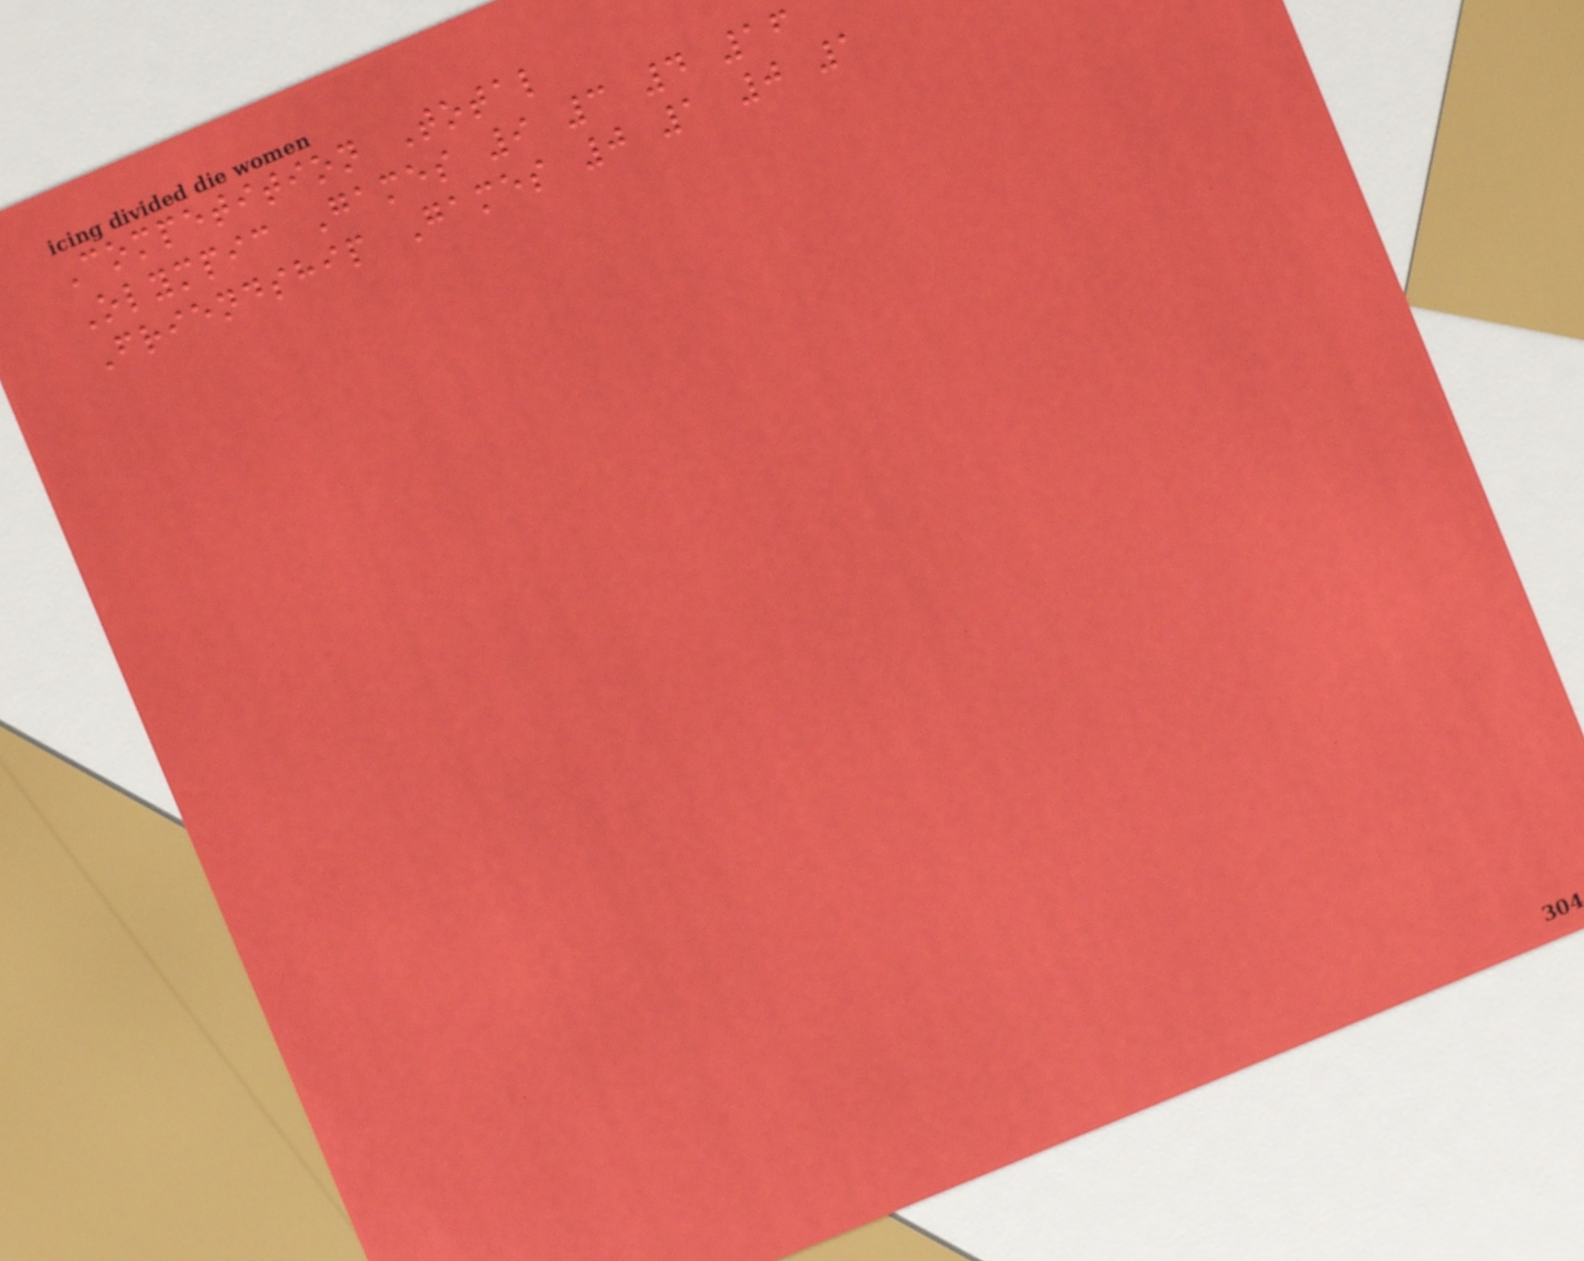Competition Total
Olympic Games 9 3 4 16
Friendship Games 0 1 0 1
